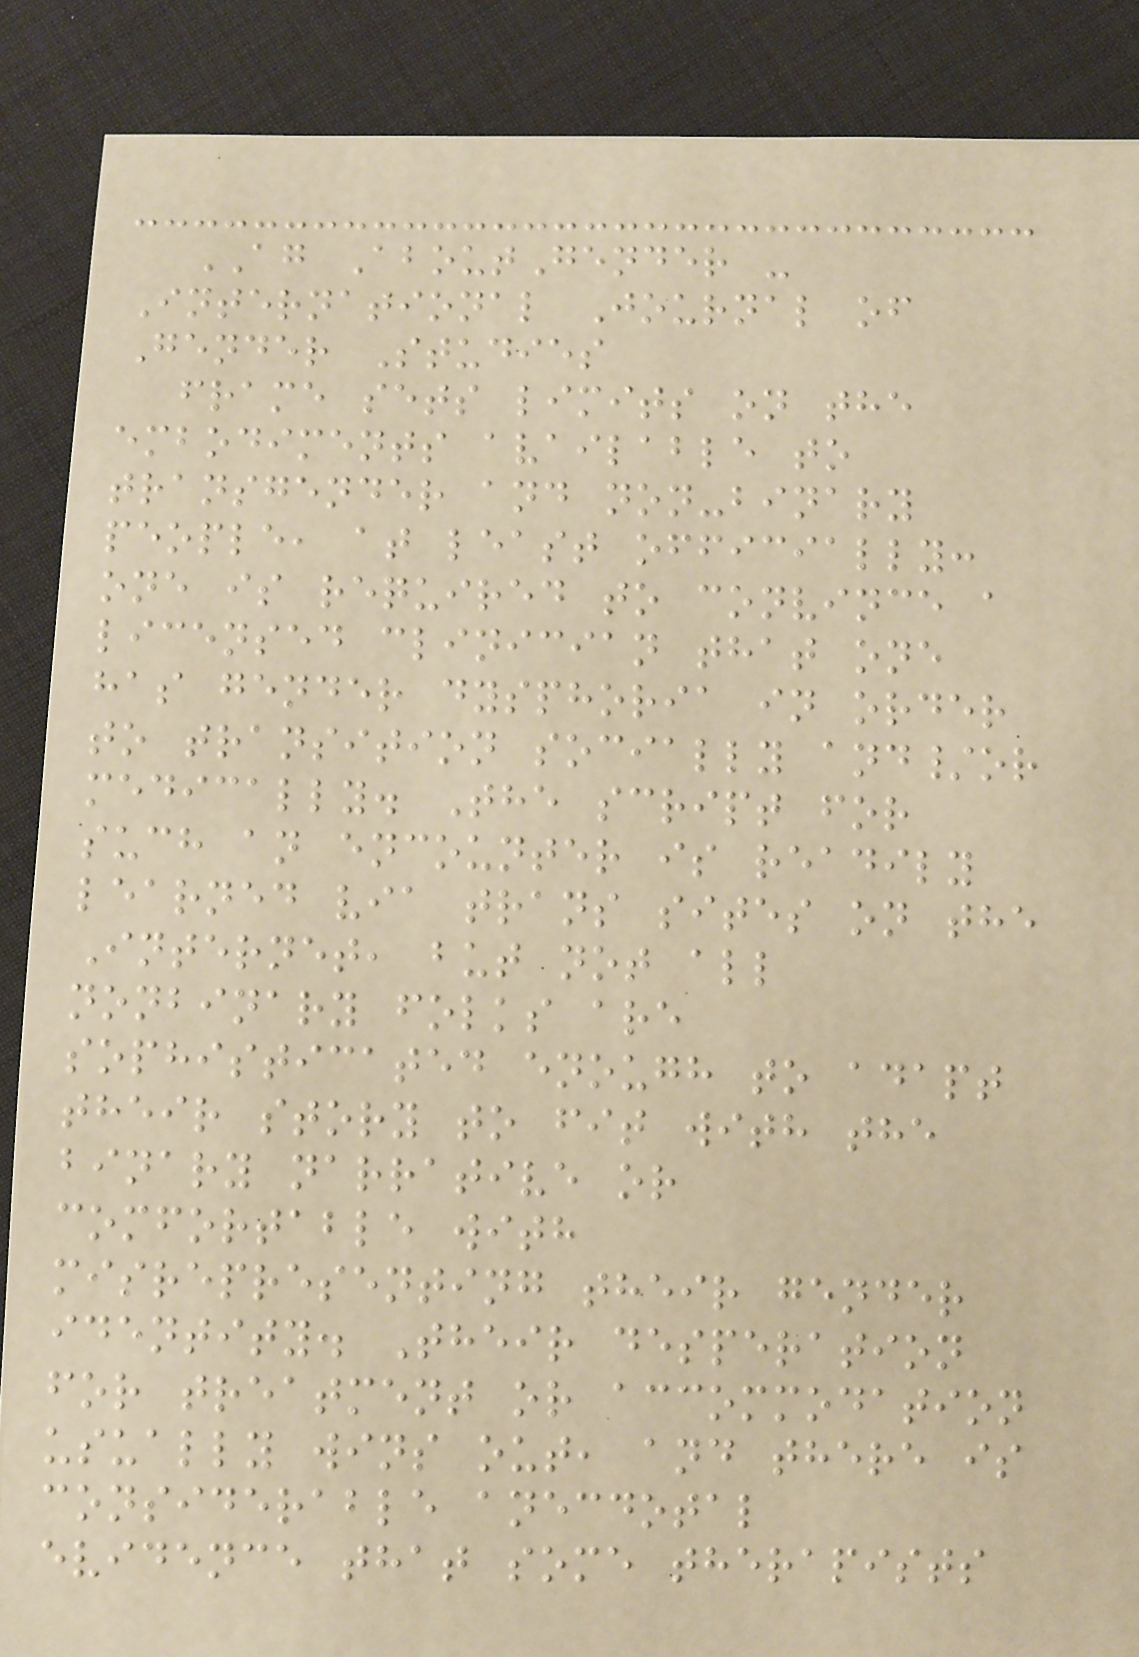AG AboutGender -
International Journal of
Gender Studies
frame sets limits on the
embodiments available to
transgender and non-binary
people, at least officially:
one is required to convince a
licensed clinician that one
has gender dysphoria in order
to transition socially and/or
medically. The script for
such an encounter is readily
learned via trans sites on the
Internet, but not all
nonbinary folks are
sophisticated enough to adapt
their story to fit with the
binary narrative or
comfortable with
misrepresenting their gender
identity. Their desperation
for treatment or accommodation
usually wins out, and there is
considerable anecdotal
evidence that some therapists
